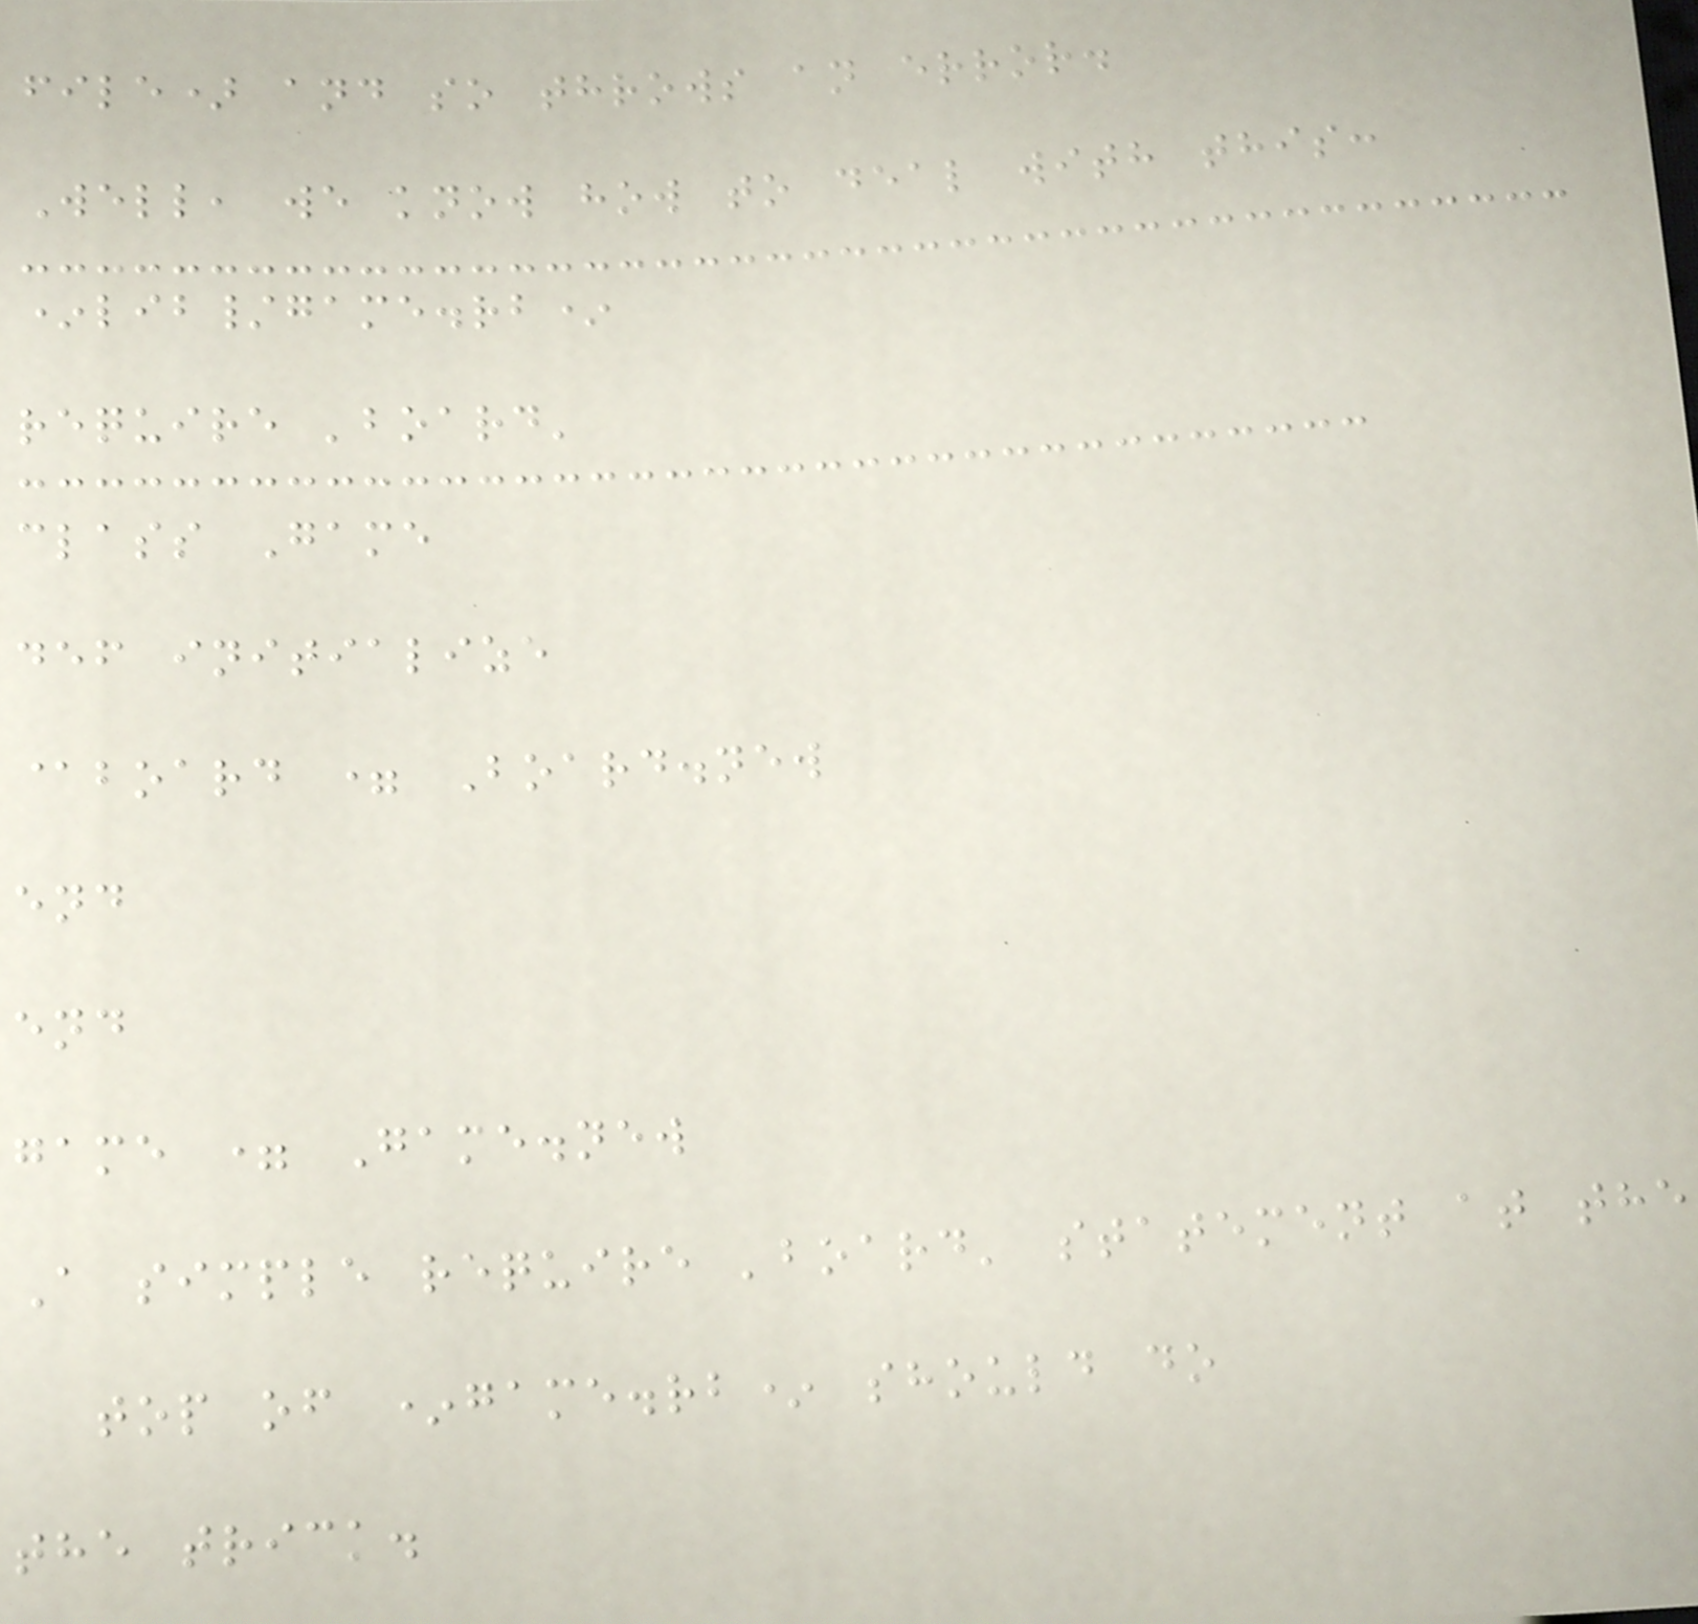file) and so throws an error.
Well, we know how to deal with this:
*lib/game.rb*
require 'board'
class Game
def initialize
@board = Board.new
end
end
game = Game.new
A simple require 'board' statement at the
top of *game.rb* should do
the trick.
